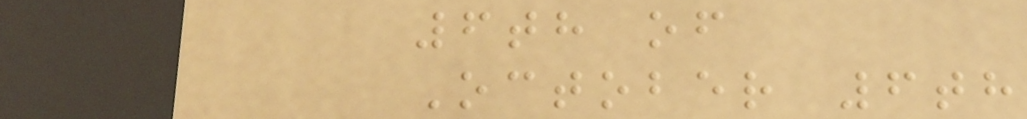6th of
October 6th
